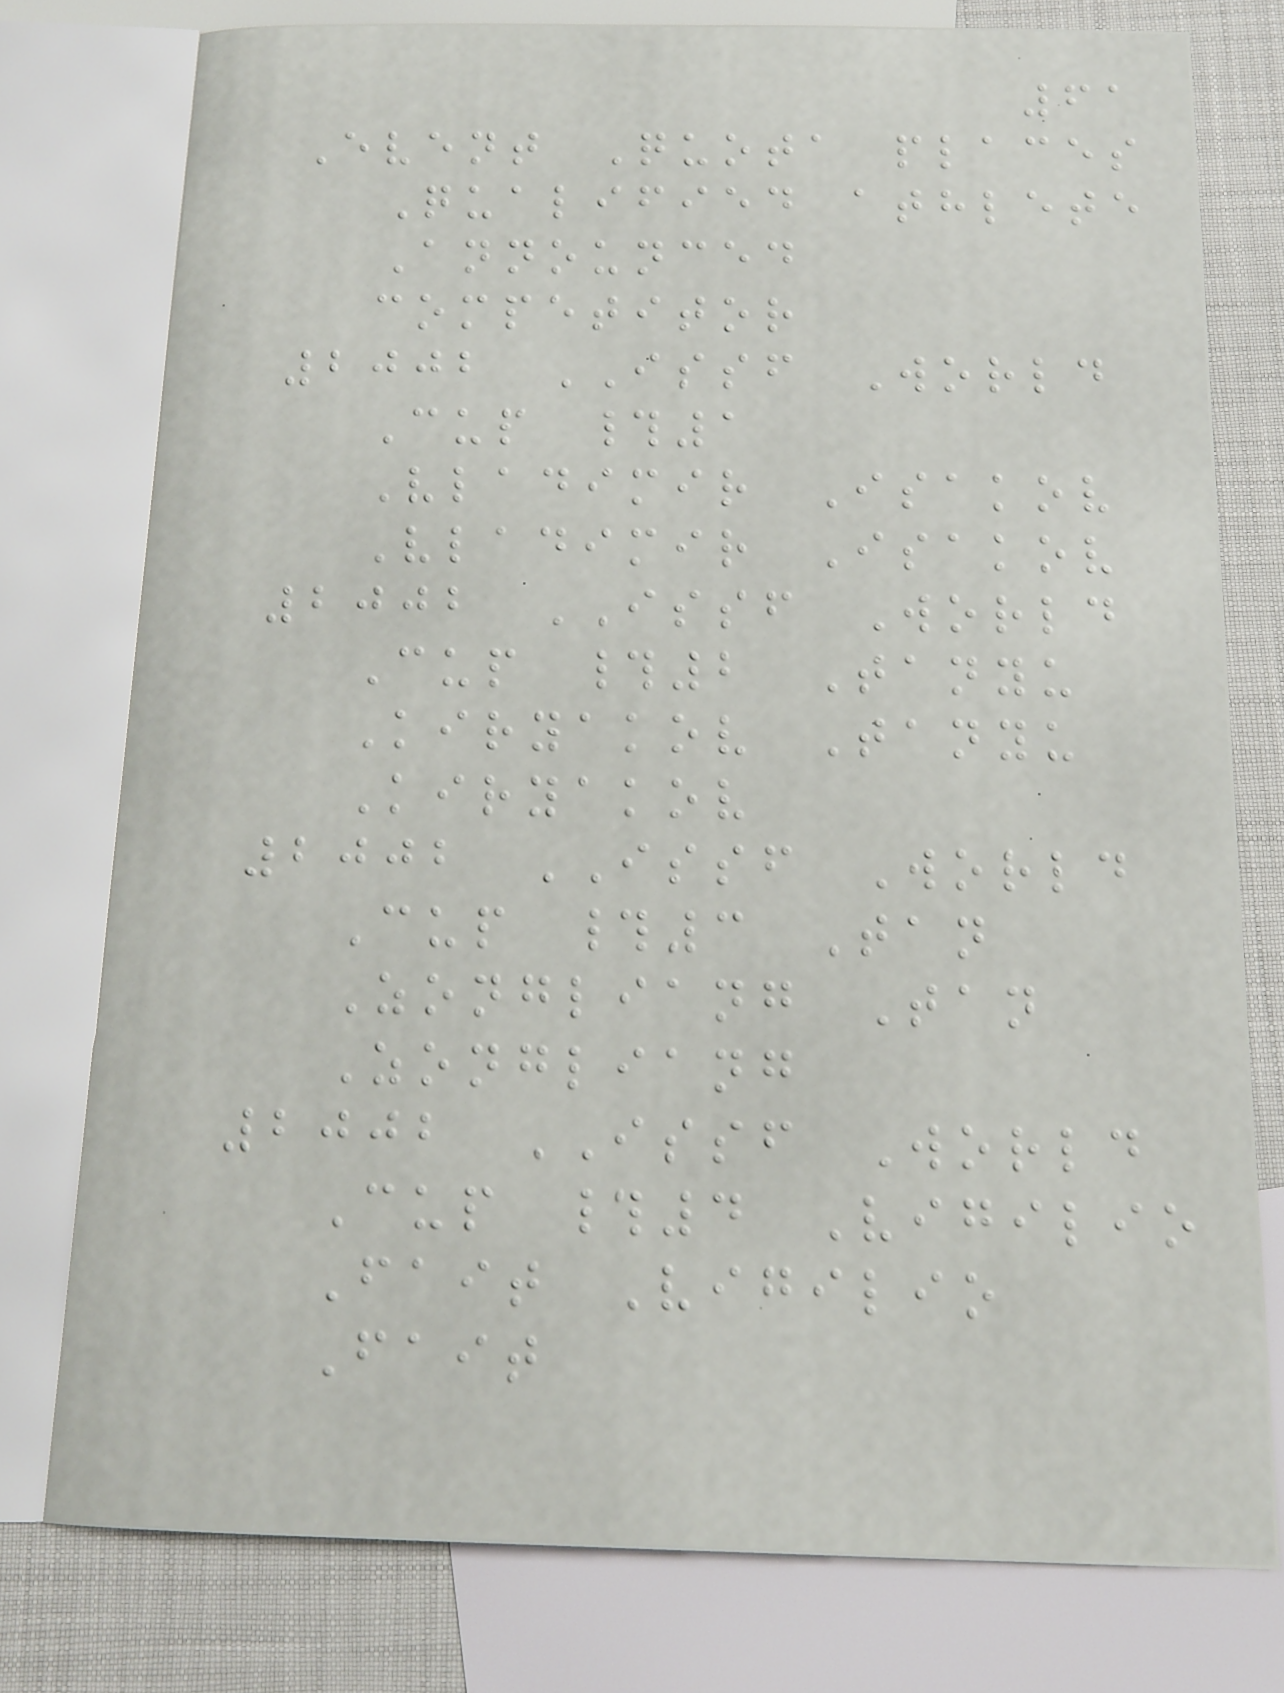61
Event Quota places
Qualified athlete
Announced
competitor
2002 ISSF World
Cup #1
Vladimir Isakov
Vladimir Isakov
2002 ISSF World
Cup #2 Tanyu
Kiryakov Tanyu
Kiryakov
2002 ISSF World
Cup #3 Tan
Zongliang Tan
Zongliang
2002 ISSF World
Cup #4 Vigilio
Fait Vigilio
Fait
